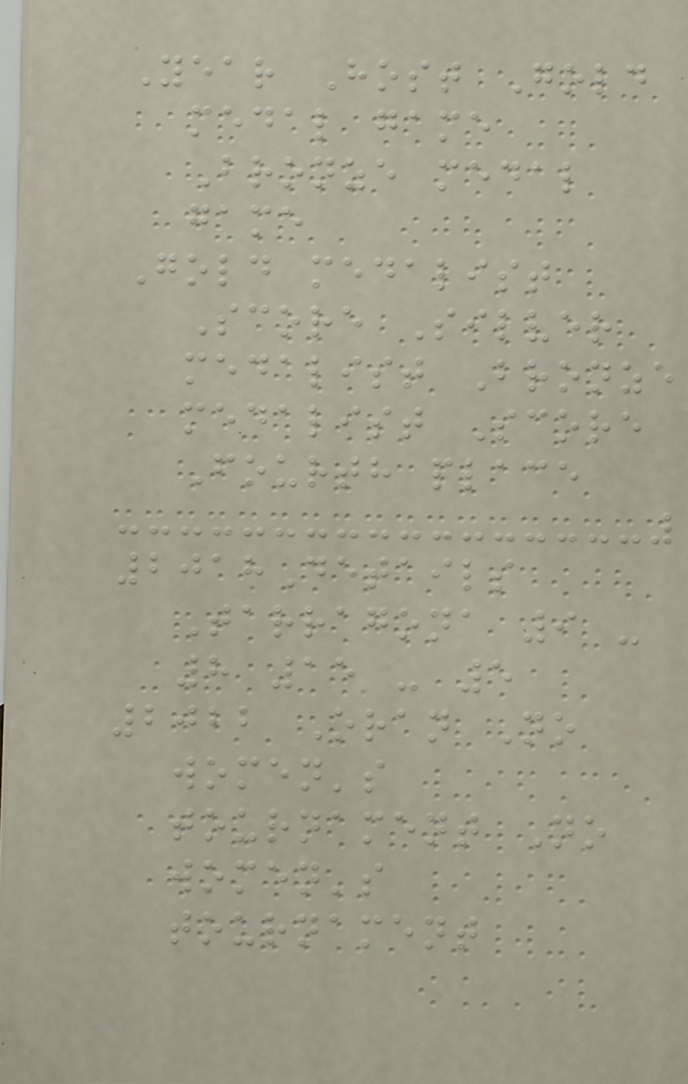Year Host Gold
medal game
Bronze medal
game
Gold medalist
Score Silver
medalist Bronze
medalist Score
Fourth place
2018Details
Tarragona 9 -
8 15 - 5
2022 Oran No
women's
tournament No
women's
tournament
